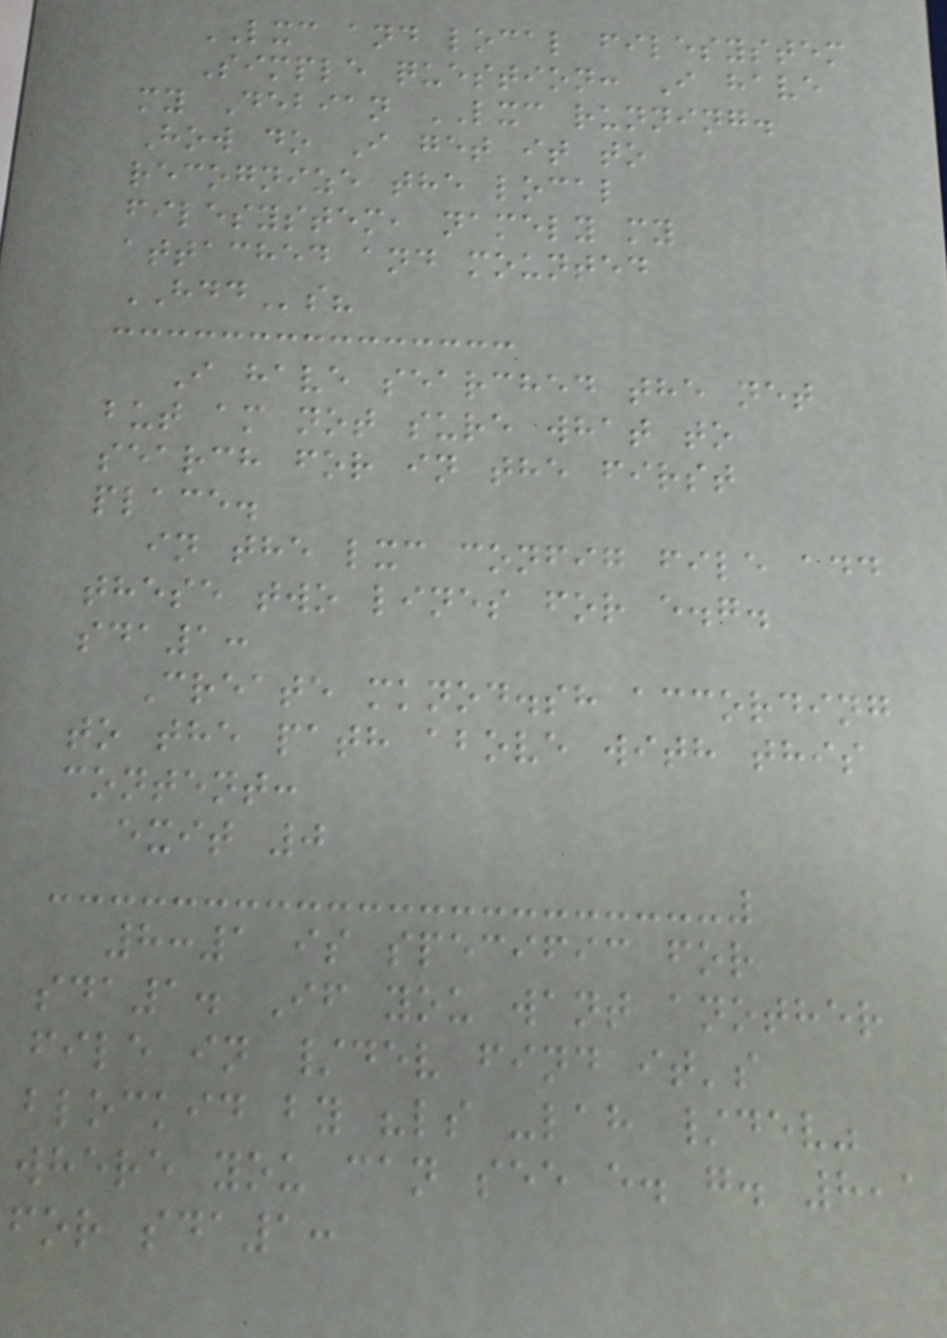LXC and local filesystem
Simple question: I have
my Debian LXC running.
How do I get it to
recognize the local
filesystem, namely my
attached and mounted
HDDs?
I have searched the net
but am not sure what to
search for in the first
place.
in the lxc config file add
these two lines for e.g.
sda1:
Create mknod.sh according
to the path above with this
content:
exit 0
8:1 is specific for
sda1. If you want another
file in /dev find it's
blockid by "ls -lah /dev"
where you can see e. g. 8,1
for sda1:
